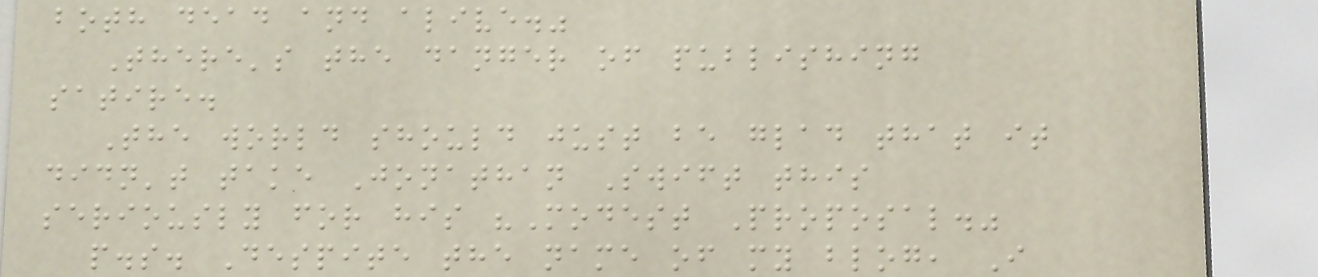both dead and alive."
There's the danger of publishing
satire.
The world should just be glad that it
didn't take Jonathan Swift this
seriously for his "Modest Proposal."
p.s. Despite the name of my blog, I
